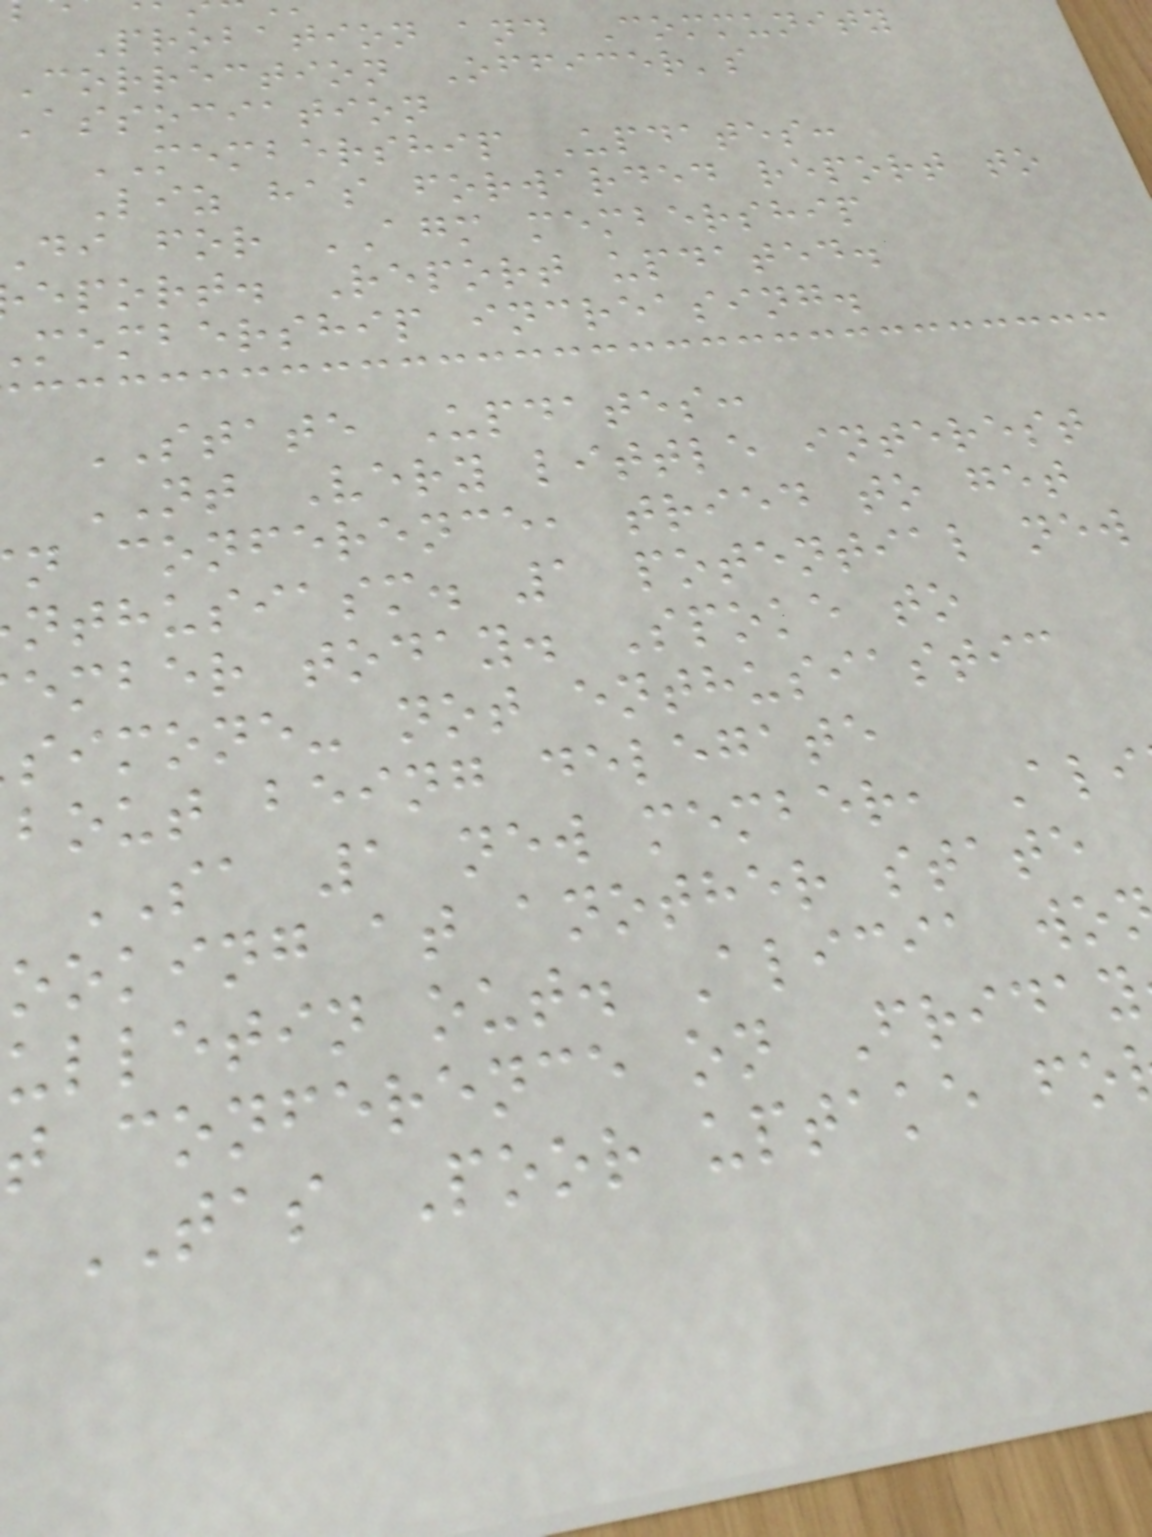Probation and Community
Correction Officer's
Association
MEMBERSHIP Updates:
Liz has forwarded report to
di for AGM membership
eport. Report updated.
membership increasing.
STATE Updates:
NT Very little interest
n conference, tried to get
nthusiasm. 1 potential new
ember today. Spoke to
simone- not enthusiastic
bout being delegate
SA 1 new member, Ali
ooking at another state
ulletin out. Alicia wo
t conference on Friday
TAS Poor uptake fo
